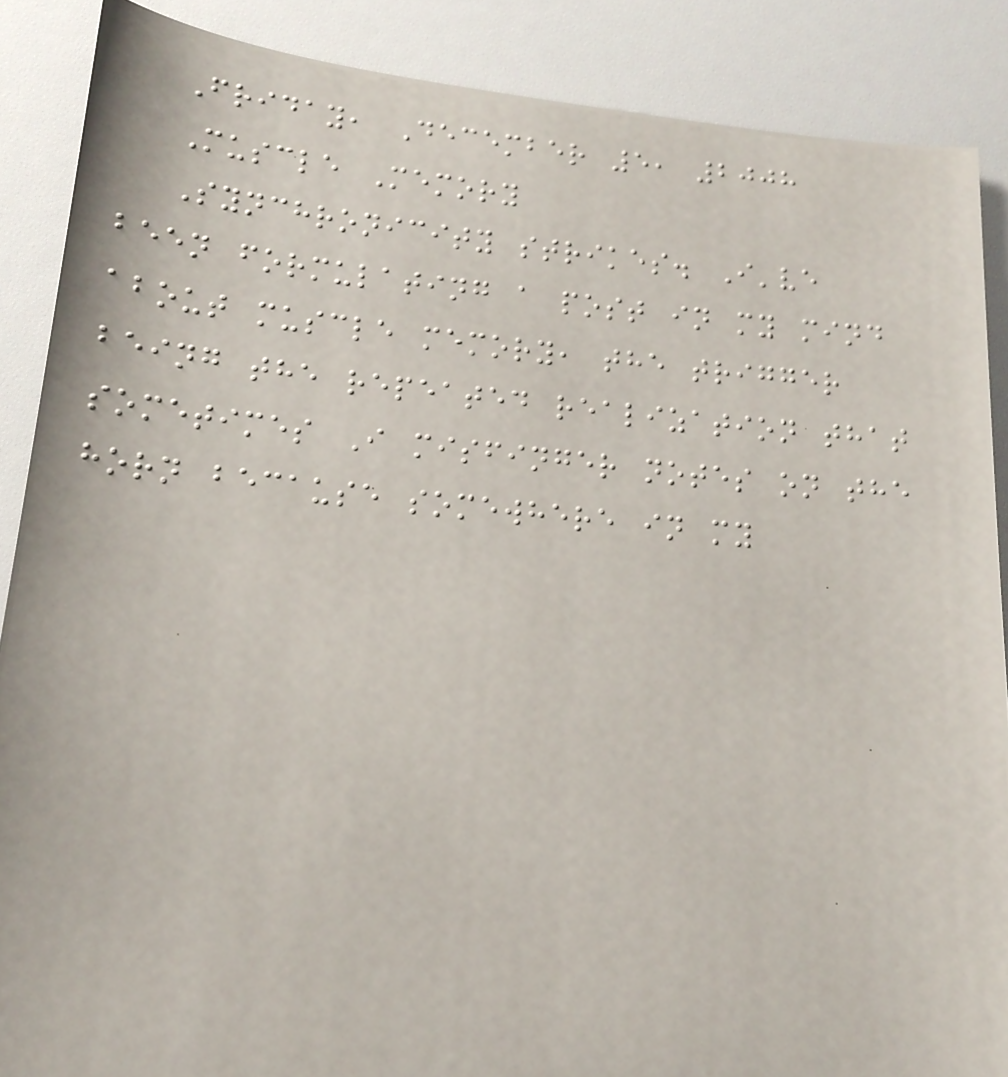Friday, December 5, 2008
Muscle Memory
Synchronicity strikes. I've
been formulating a post in my mind
about muscle memory, the trigger
being the repeated realization that
sometimes I misfinger notes on the
horn because somewhere in my
